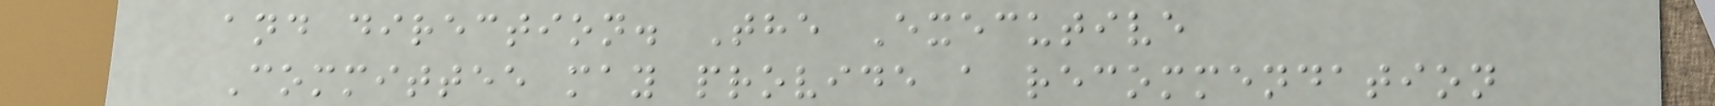and direction. The Executive
Committee may provide a recommendation
